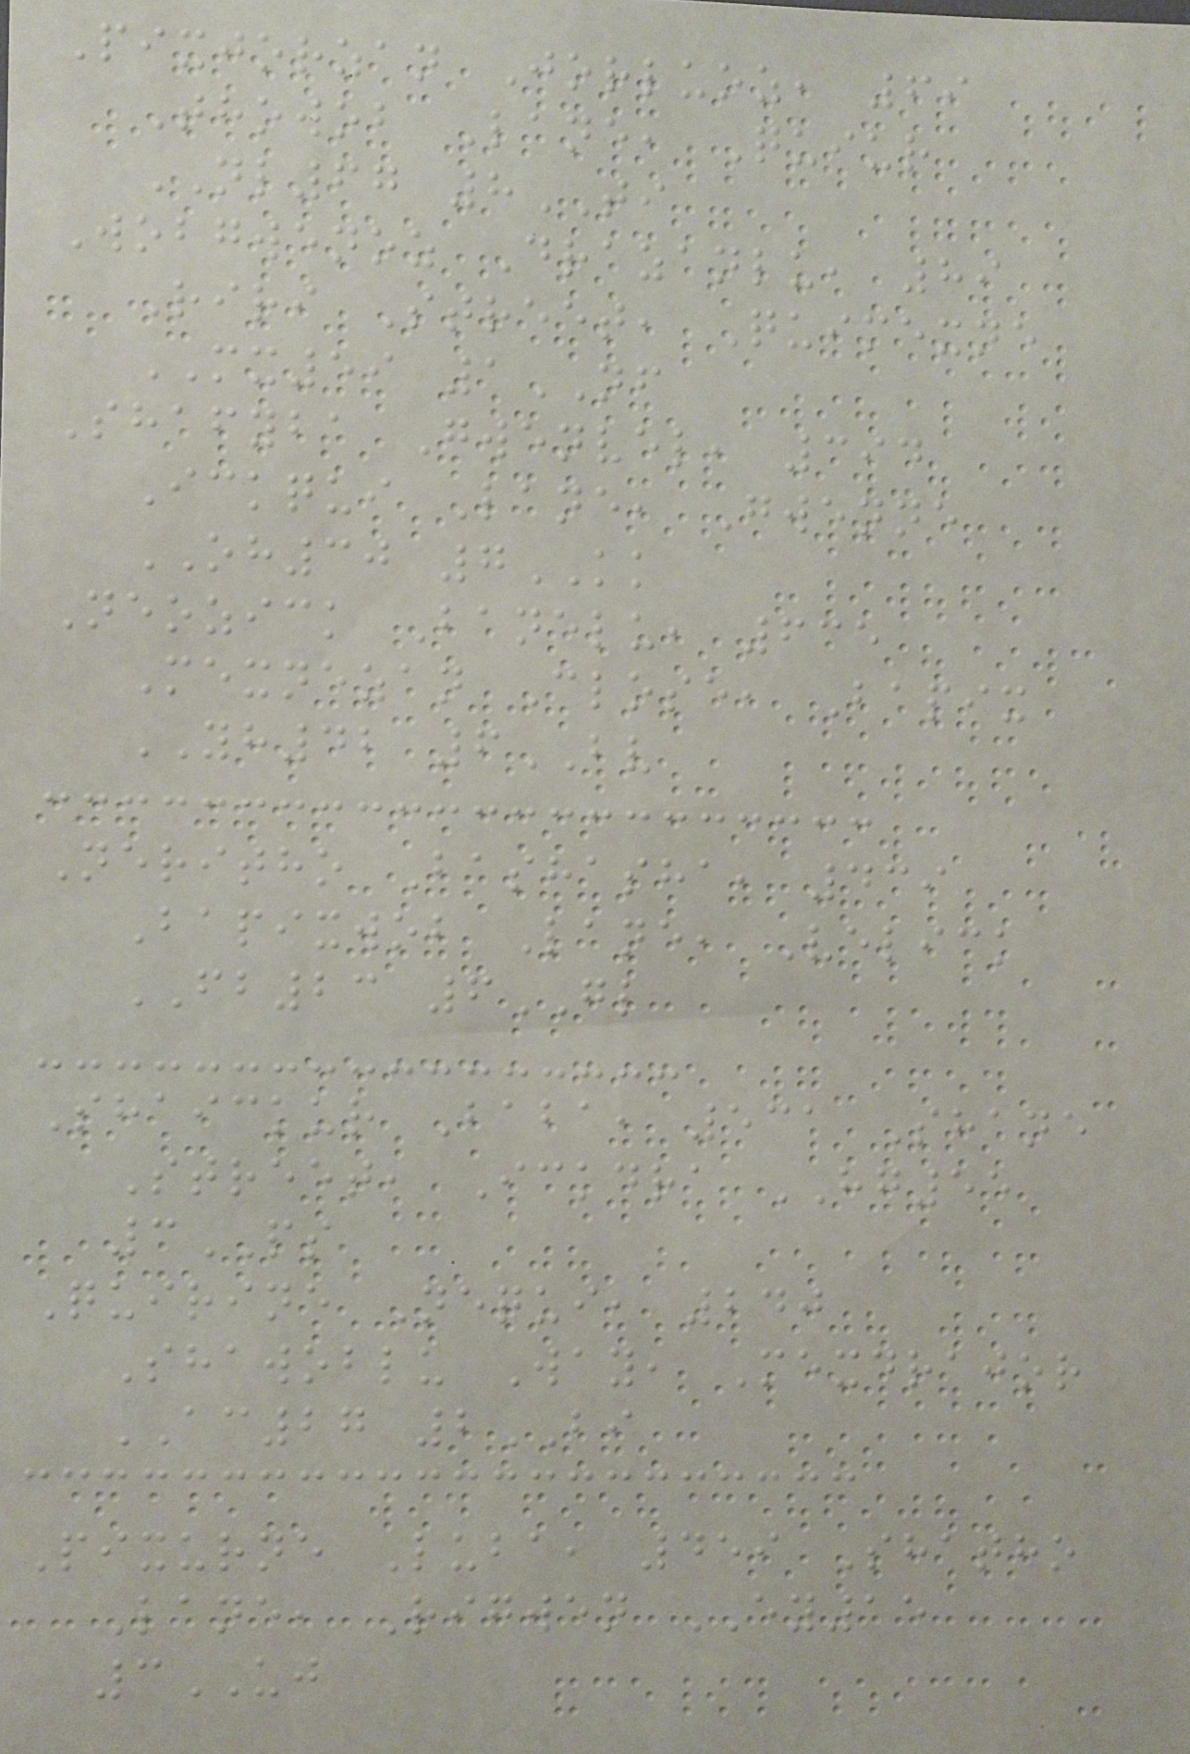Pixjorzan Jorluoz, 69
Thowob Lane, Quiur
NL67 8TI
Wobgwenoz Drazanlu, 89
Riri Street, Quimexne
MX59 1NF
Shafyba Gwenvel, 394
Ickqui Lane, Gwenne
OH30 7KK
Neozick Banelu, 635
Mexnezan Close, Bapix
YH42 6BV
Neritho Bashasha, 439
Bapixwob Lane, Velick
FB23 6GL
Shaickur Baba, 531 Shane
Street, Ickdra HG55
3PS
Quirine Nequi, 240
Shawoblu Way, Mexdrajor
AC27 2BI
Pixurne Luba, 459 Shatho
Lane, Rigwen EY15
3UJ
